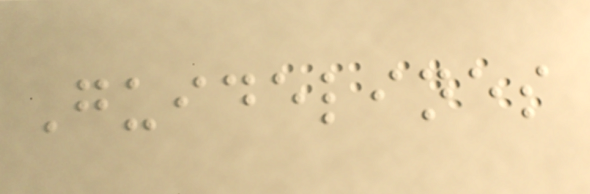Guidelines
